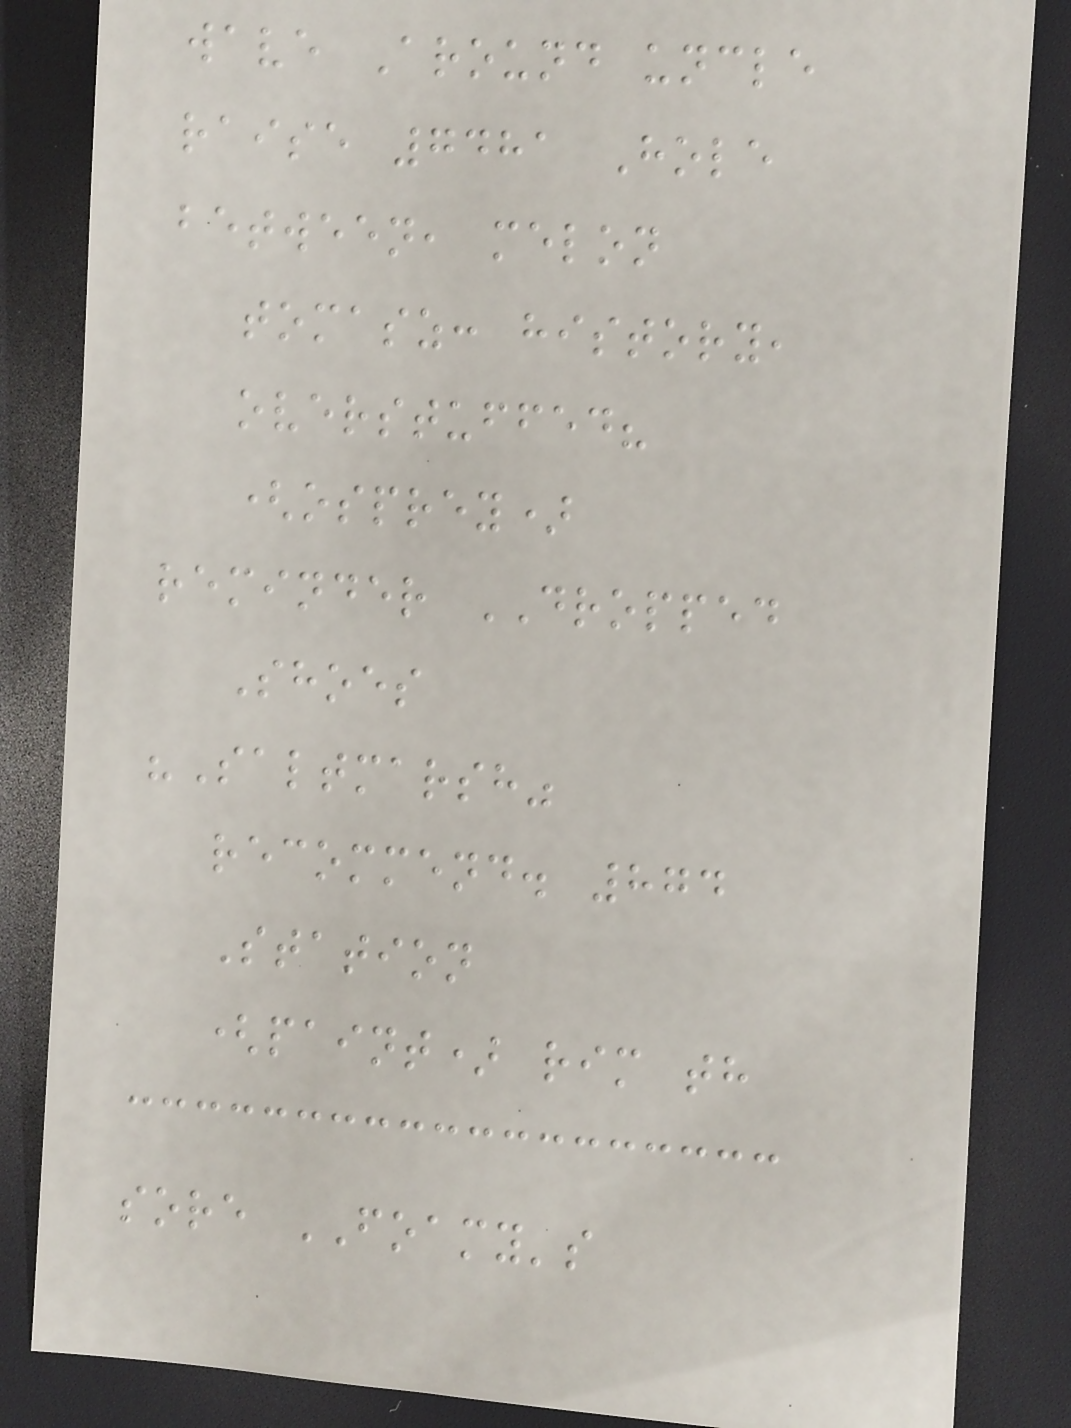wave Around uncle
raise 7481 Hole
between, melon
tomasz: history,
overstuffed?
(osprey)
reminder DROPPED
Shoes
"Saltmarsh"
recommend. 874
Station
(paint) rim th
sore FOAMY's
